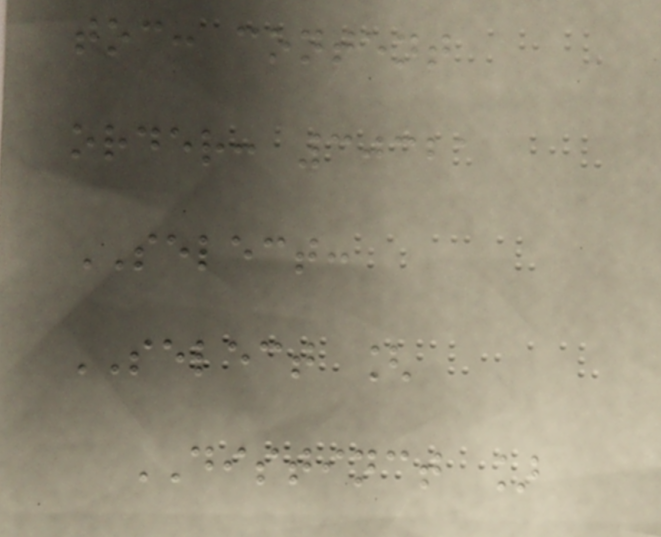toc: content
order: 30321
SELECT:
SELECT [
DISTINCT ]
